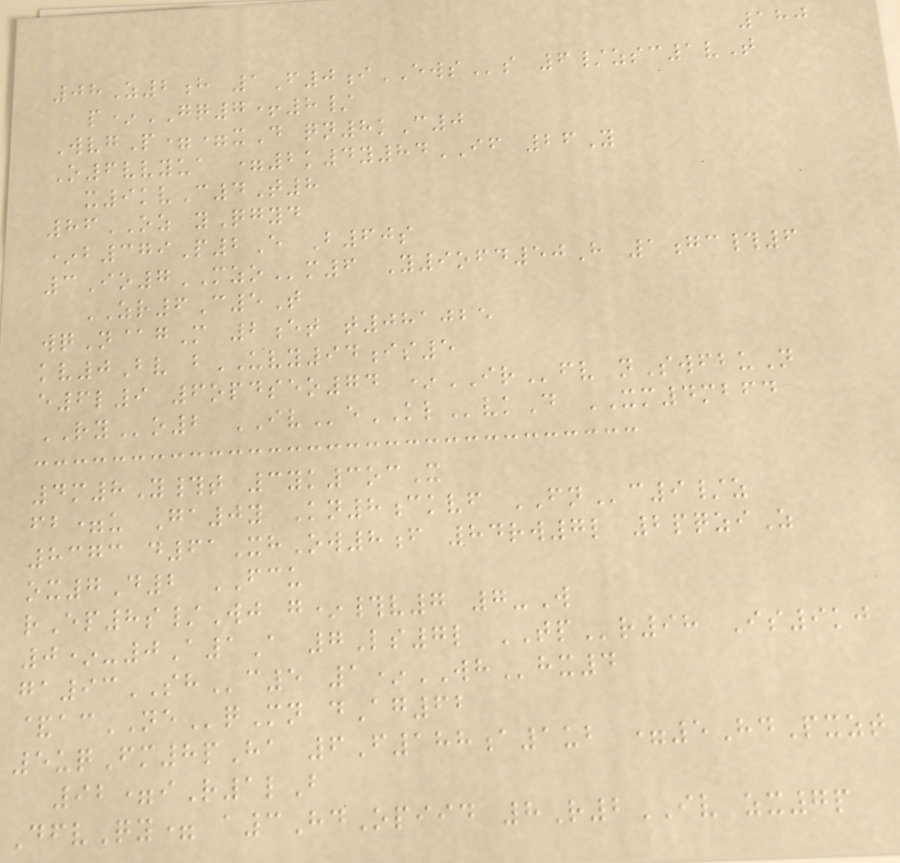180
08Z2h 1F0iEWSs 6/zsc1vT
p*GQ7+8/
WvgP==xD qn8kC0
O6vvyua =2k4y84IF 26Y
x9kvC4T8
86OZ yQgyd
*b379P2E B60s
3Io7MZOm6 Y9ofd50H 1gc#6
ZR6C5T
wqN@gM 2et t081025
kv0Bv bUVY94is5
e6l9 6opdseo74 *IRfv nSwfbuN
RYo2 IVeKLvkD XM4mbfd
4m8Y#t 3yk3ocX
fb=u Ga0y Kn8ckvf FNc9/z
8373 d61XhOw8f 84rw7l 2pqziZ
ox7D2 FCU
rEp8s/Wj g*#v7 7-W
0*-0A1A 7Ls7l TPr98 Is9kj
ga93SHc5 1*WHhx4
&acNEqMn dAg62
5uqFm8pHa 6F188a1ub =5HdPxzt
92=iR1lB
DfvQy= a3HdOpiid 8R2IV zx7p
